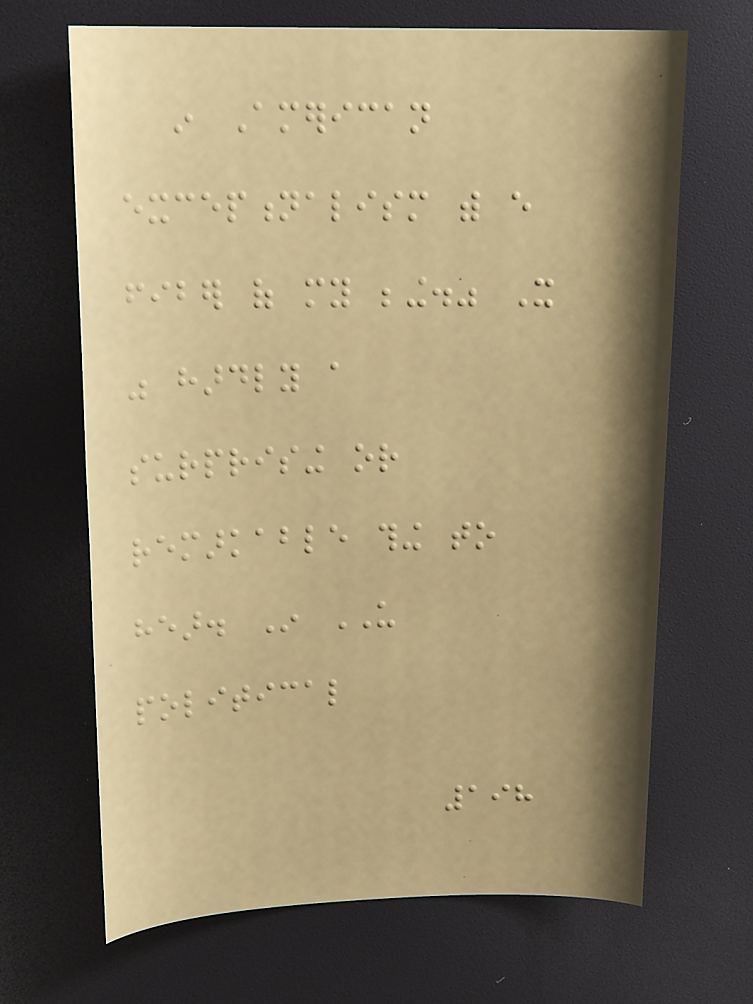in American
exceptionalism with every
fiber of my being." It
was hardly a
surprising or
remarkable thing to
hear. In US
political
198
